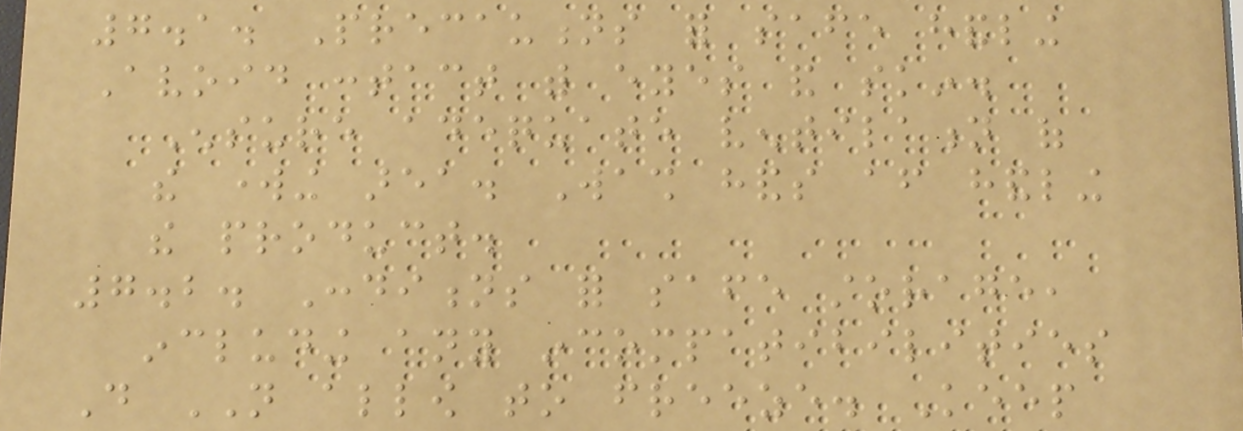7.1. Precautions for safe handling
Avoid contact with eyes and skin.
Ensure adequate ventilation of
the working area. Wash hands after handling
the product.
7.2. Conditions for safe storage,
including any incompatibilities
Do NOT allow to freeze. Keep
